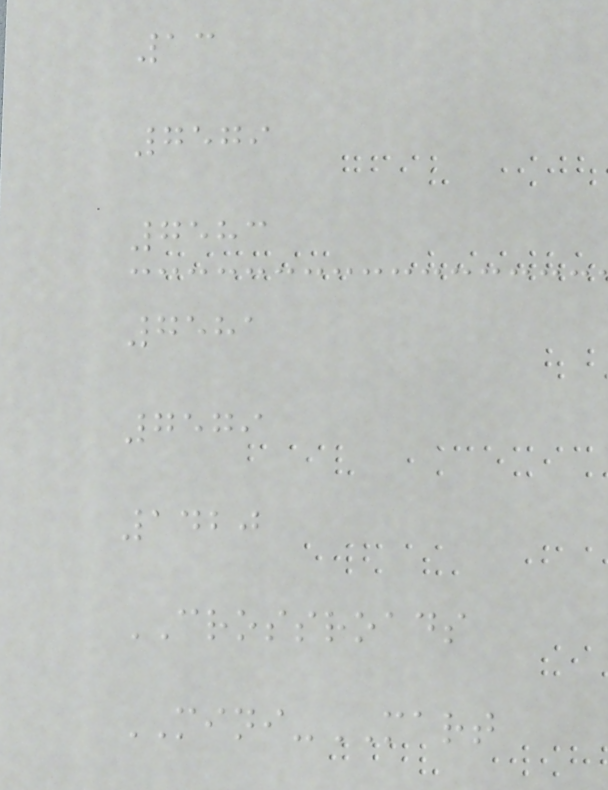13
7579
7583
7581
7579
1420
CROSSROADS
MINI-MART
